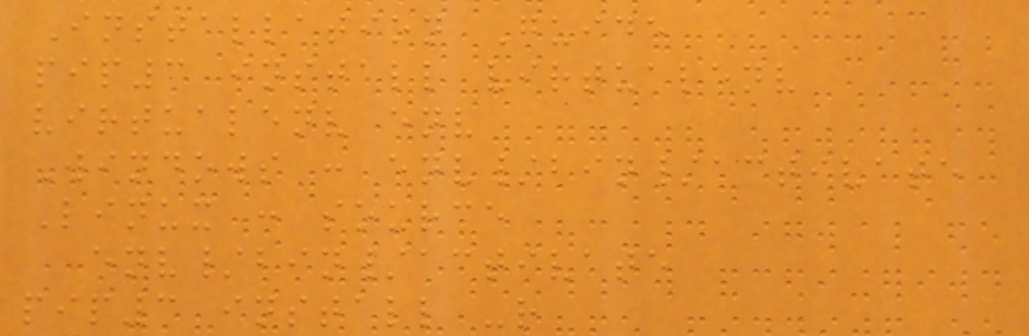Installation Guide
pip3 install virtualenv
virtualenv env
Windows : env/bin/activate
Linux : source
env/bin/activate
pip3 install -r
